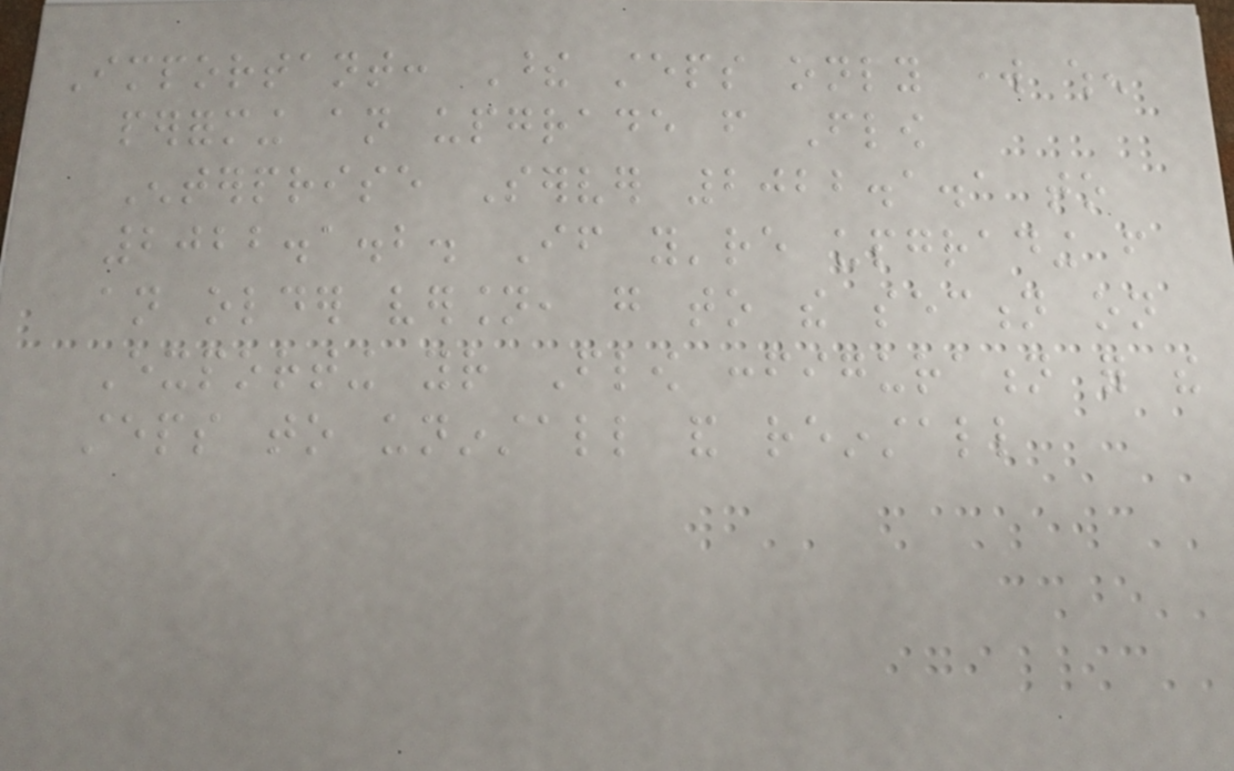Important: These steps only work when
performing an upgrade from Flow
Enterprise Server 2022.1.1 to
2022.1.2. If you're upgrading from
an older version, go to the section on
Exporting your Flow configuration for the
steps to uninstall and reinstall
